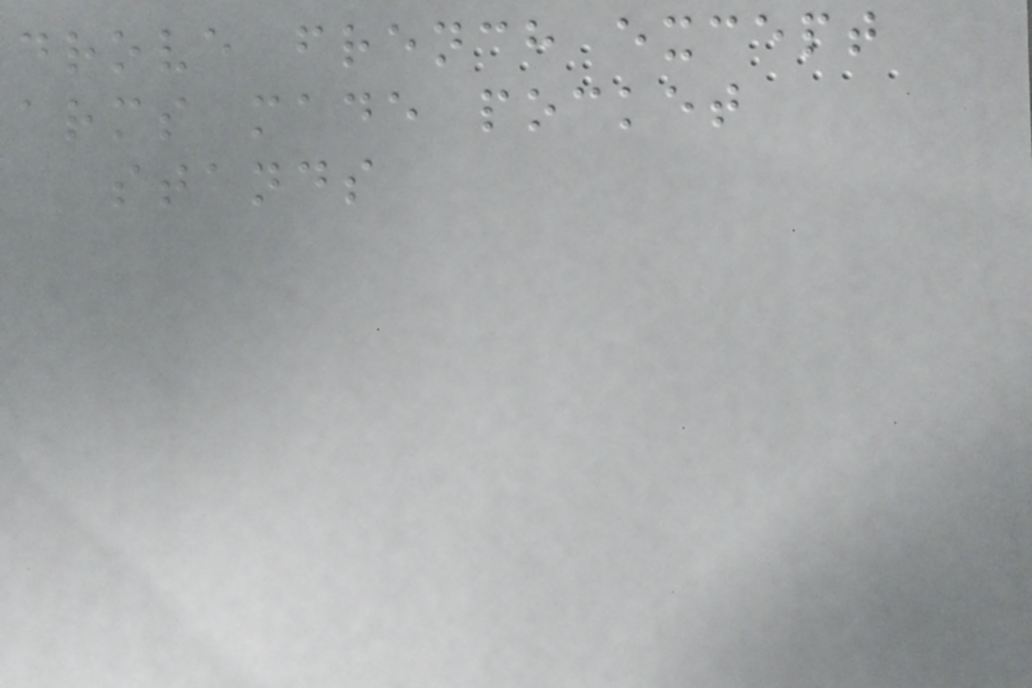drove french except
arms made pocket
stands
